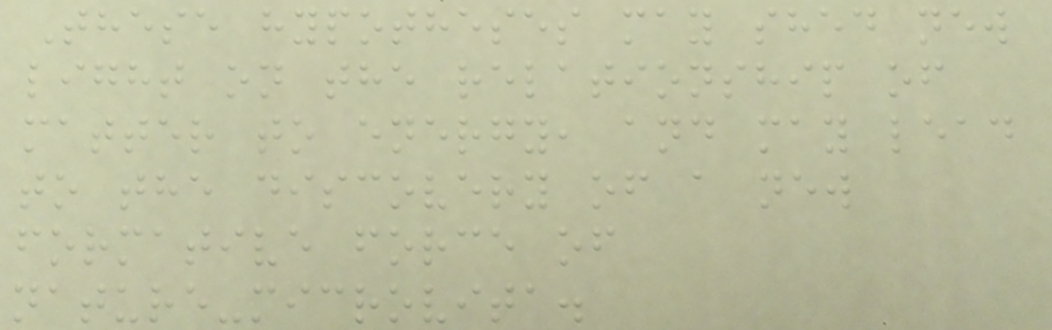These hypotheses may shed new
light on the relationship of
matter to energy, and may lead
to the discovery of a new
formative force of
nature-microvita.
